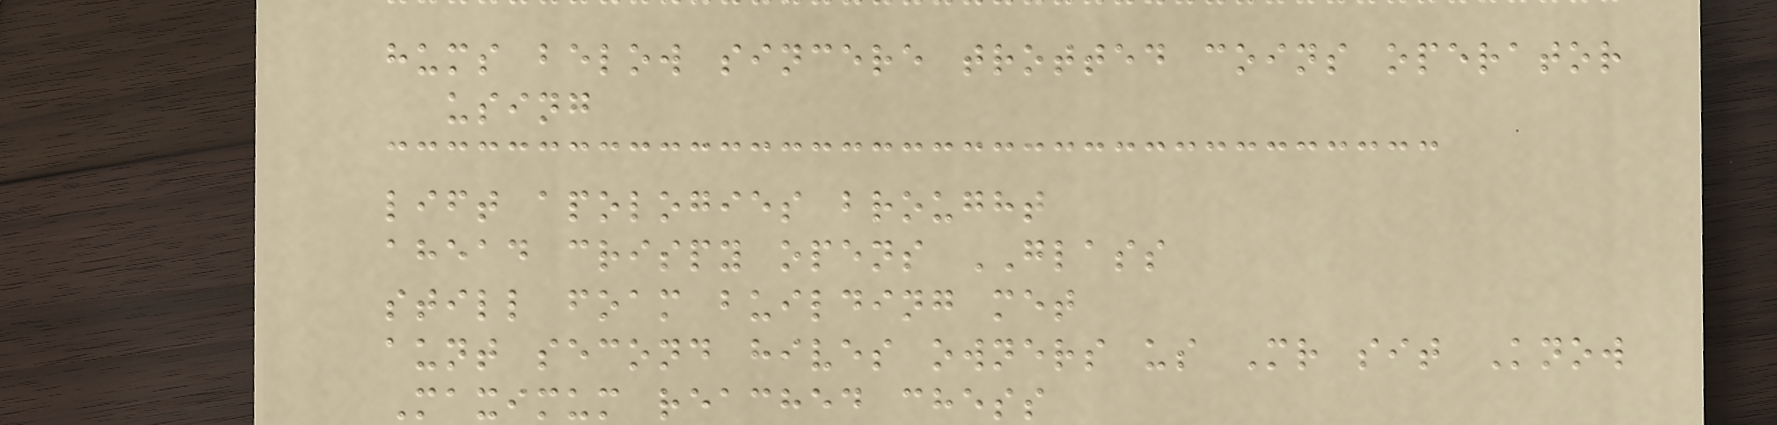hums below sincere trotted coins operator
using
lift apologies brought
ahead crispy opens GLASS
still foam building met
aunt second hives owners us Mr sit Know
Maximum reached chess
